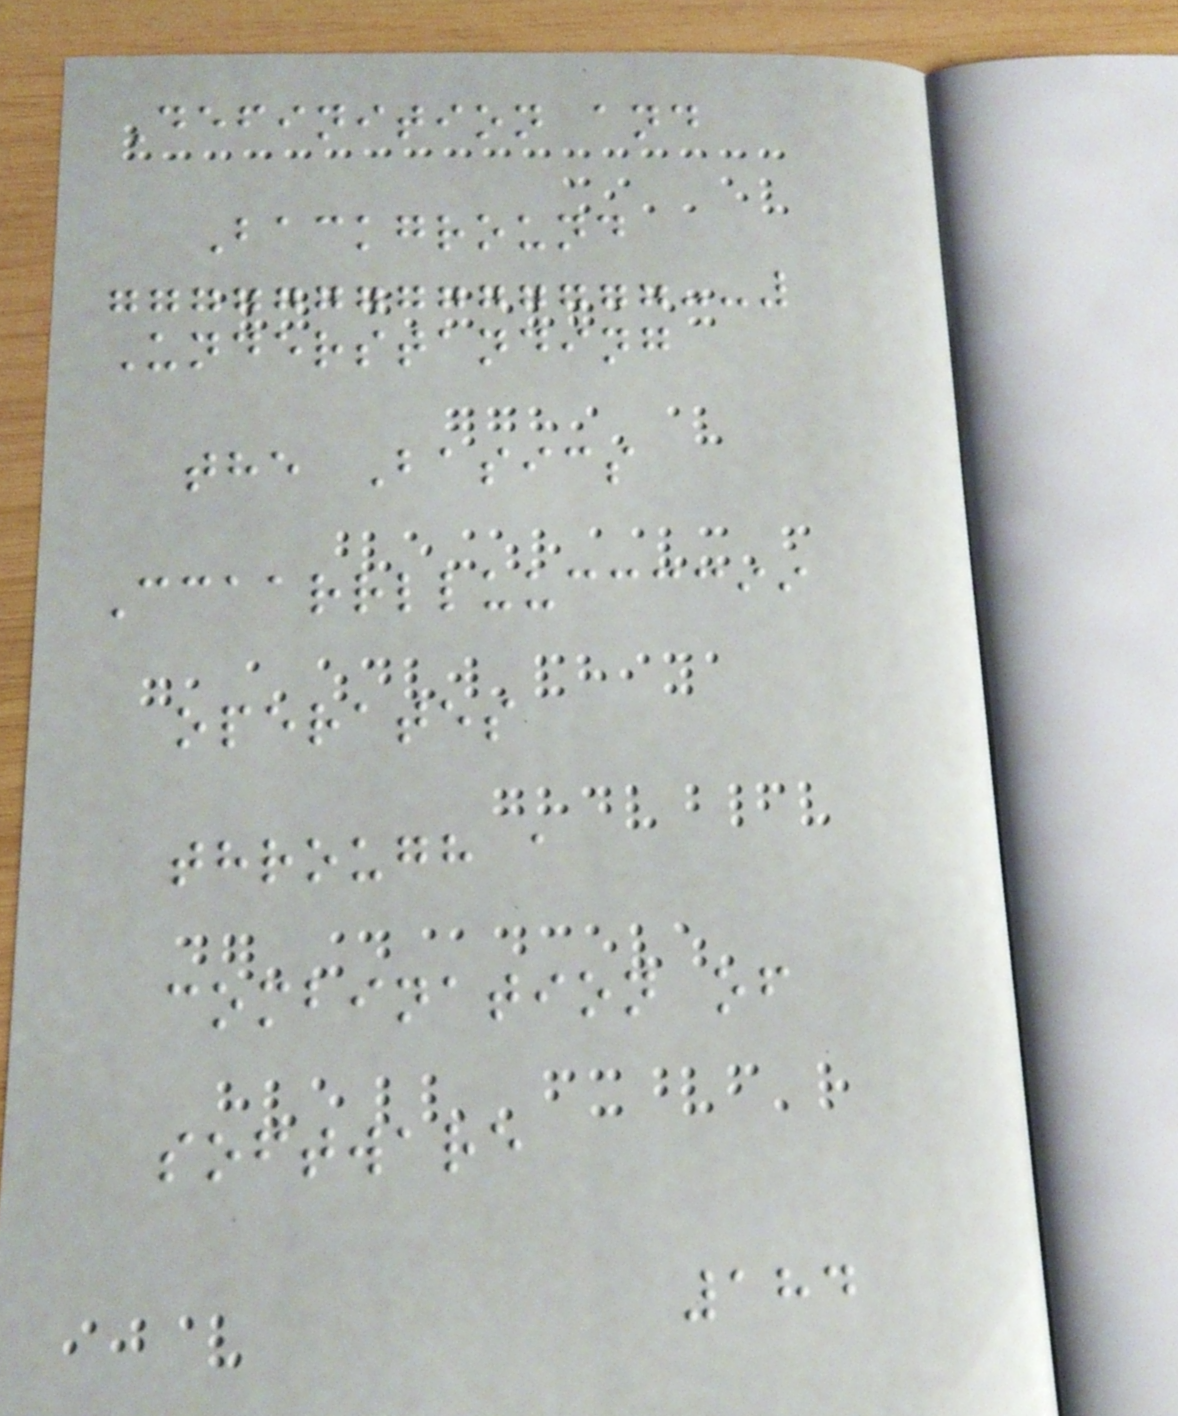Definition and
Background
Understanding
the Basics
Ccaarrlluuccccii
operates
through a
combination of
software
184
